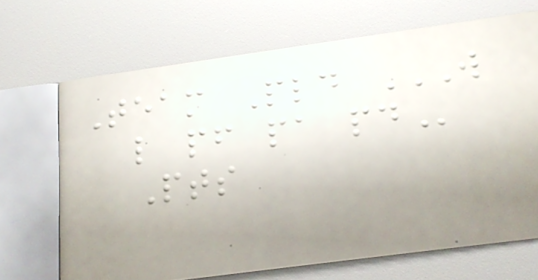Team Pld W
L PF PA PD
Pts
